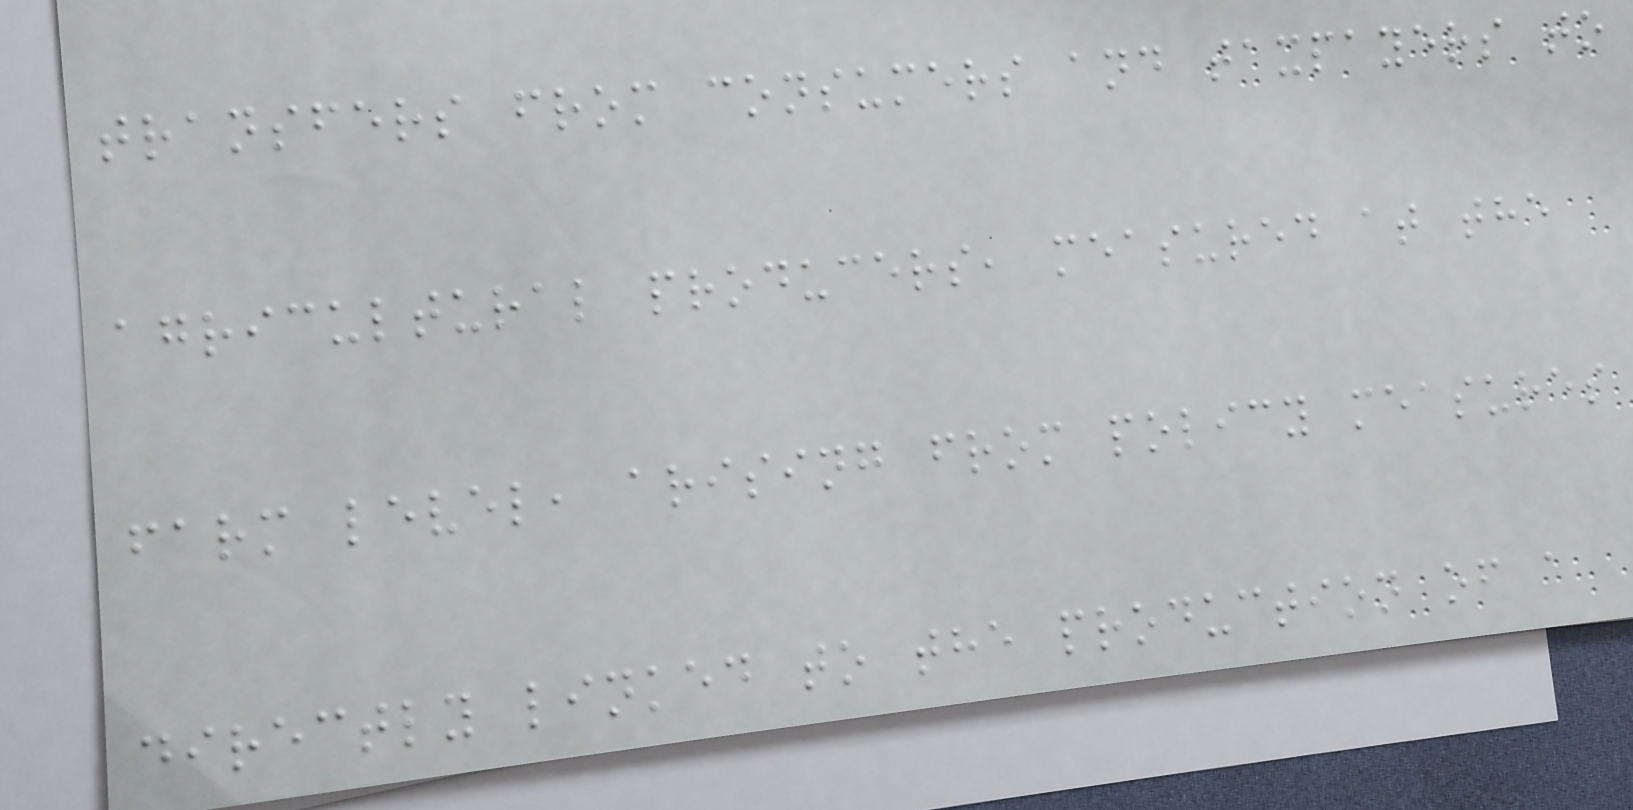transfers from consumers and taxpayers to
agricultural producers, measured at the
farm level, arising from policy measures
directly linked to the production of a
